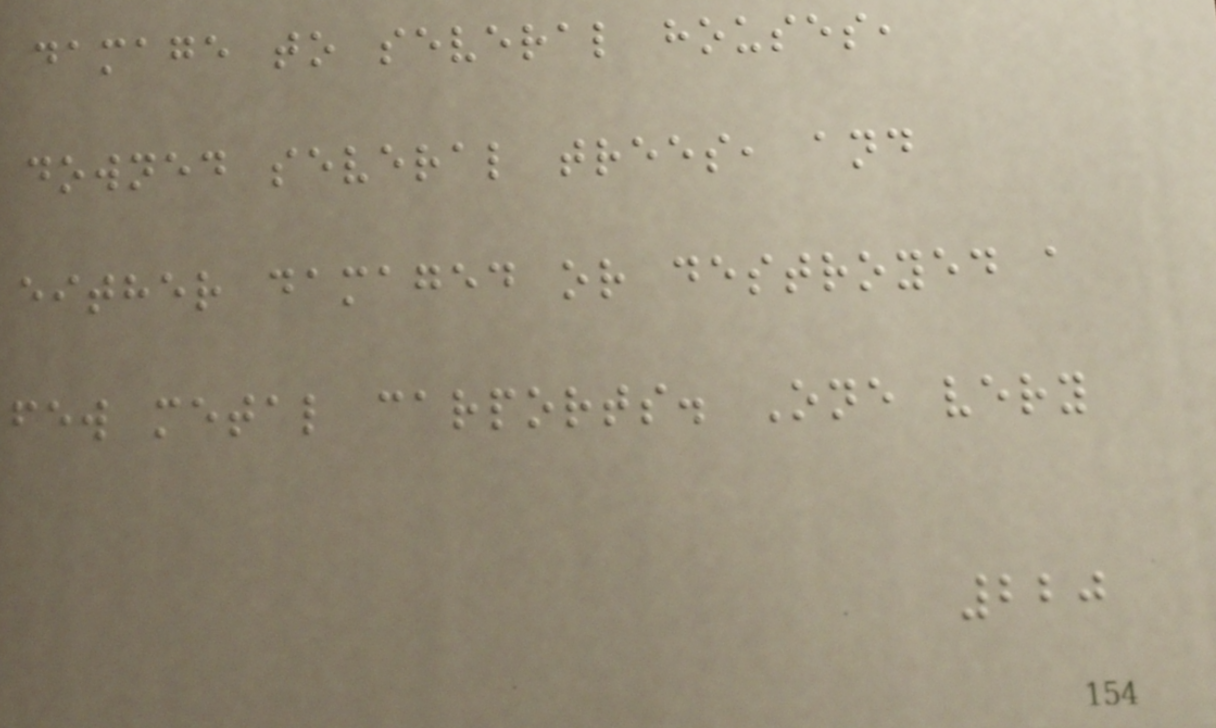damage to several houses,
downed several trees, and
either damaged or destroyed a
few metal carports. One very
220
